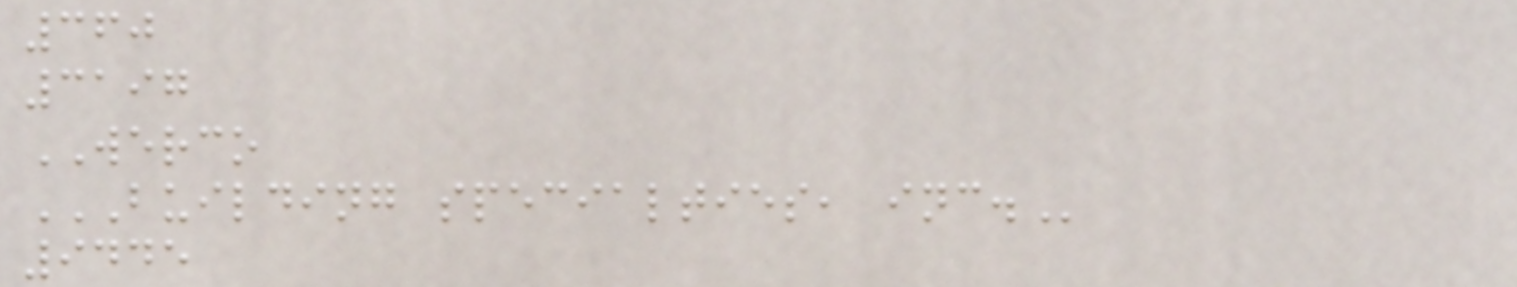360
3197
WERCO
BUILDING SPECIALTIES, INC.
9445
